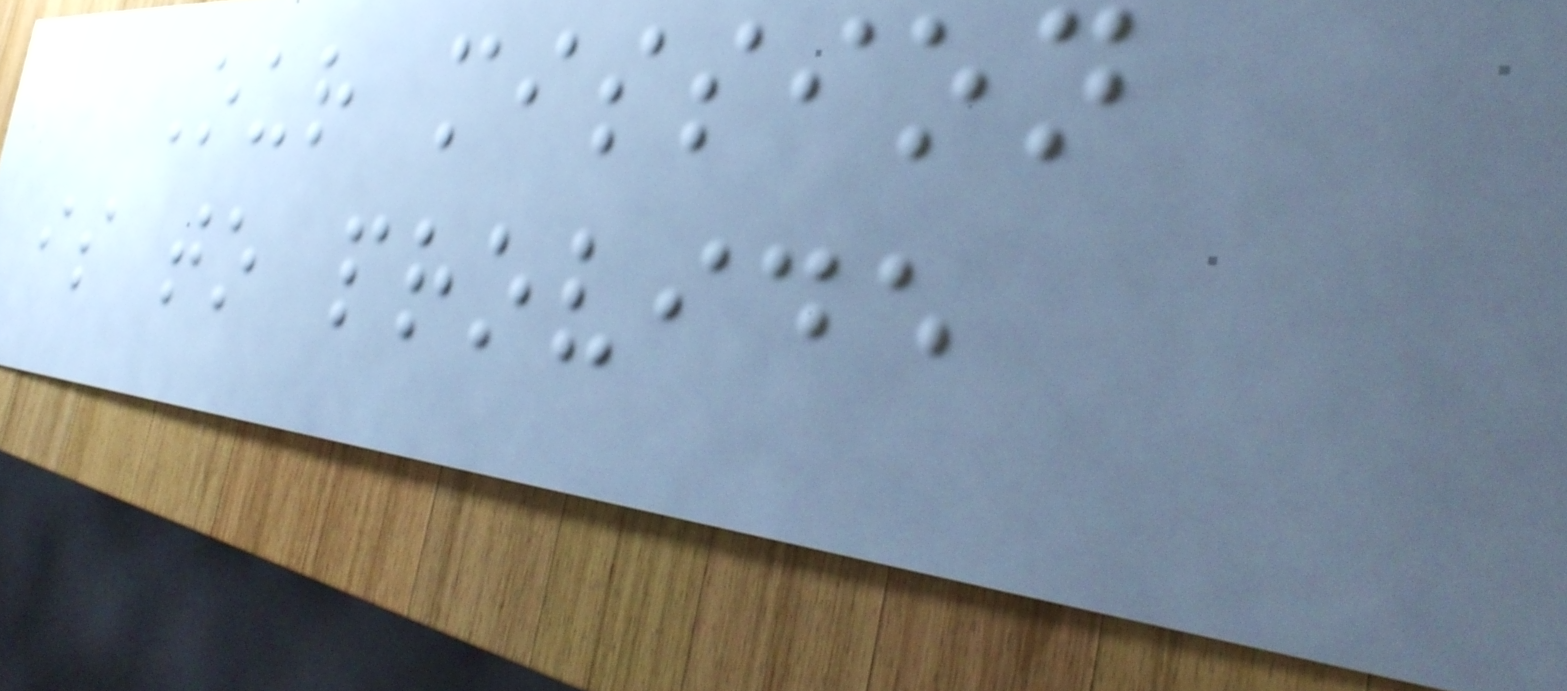Our mission
is to provide
